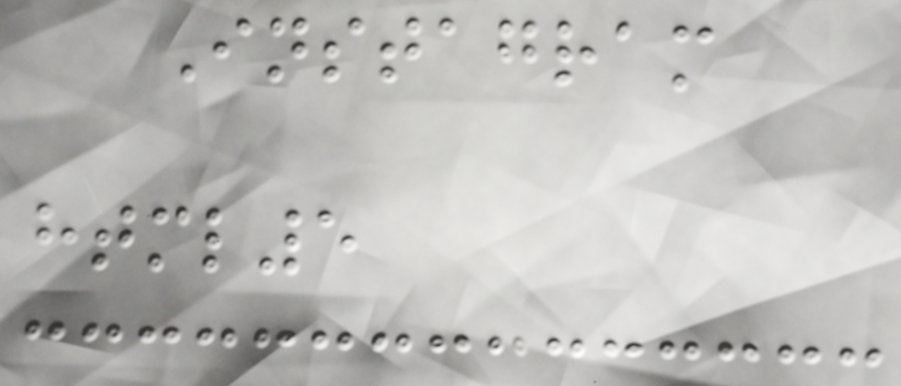Instagram
html5
